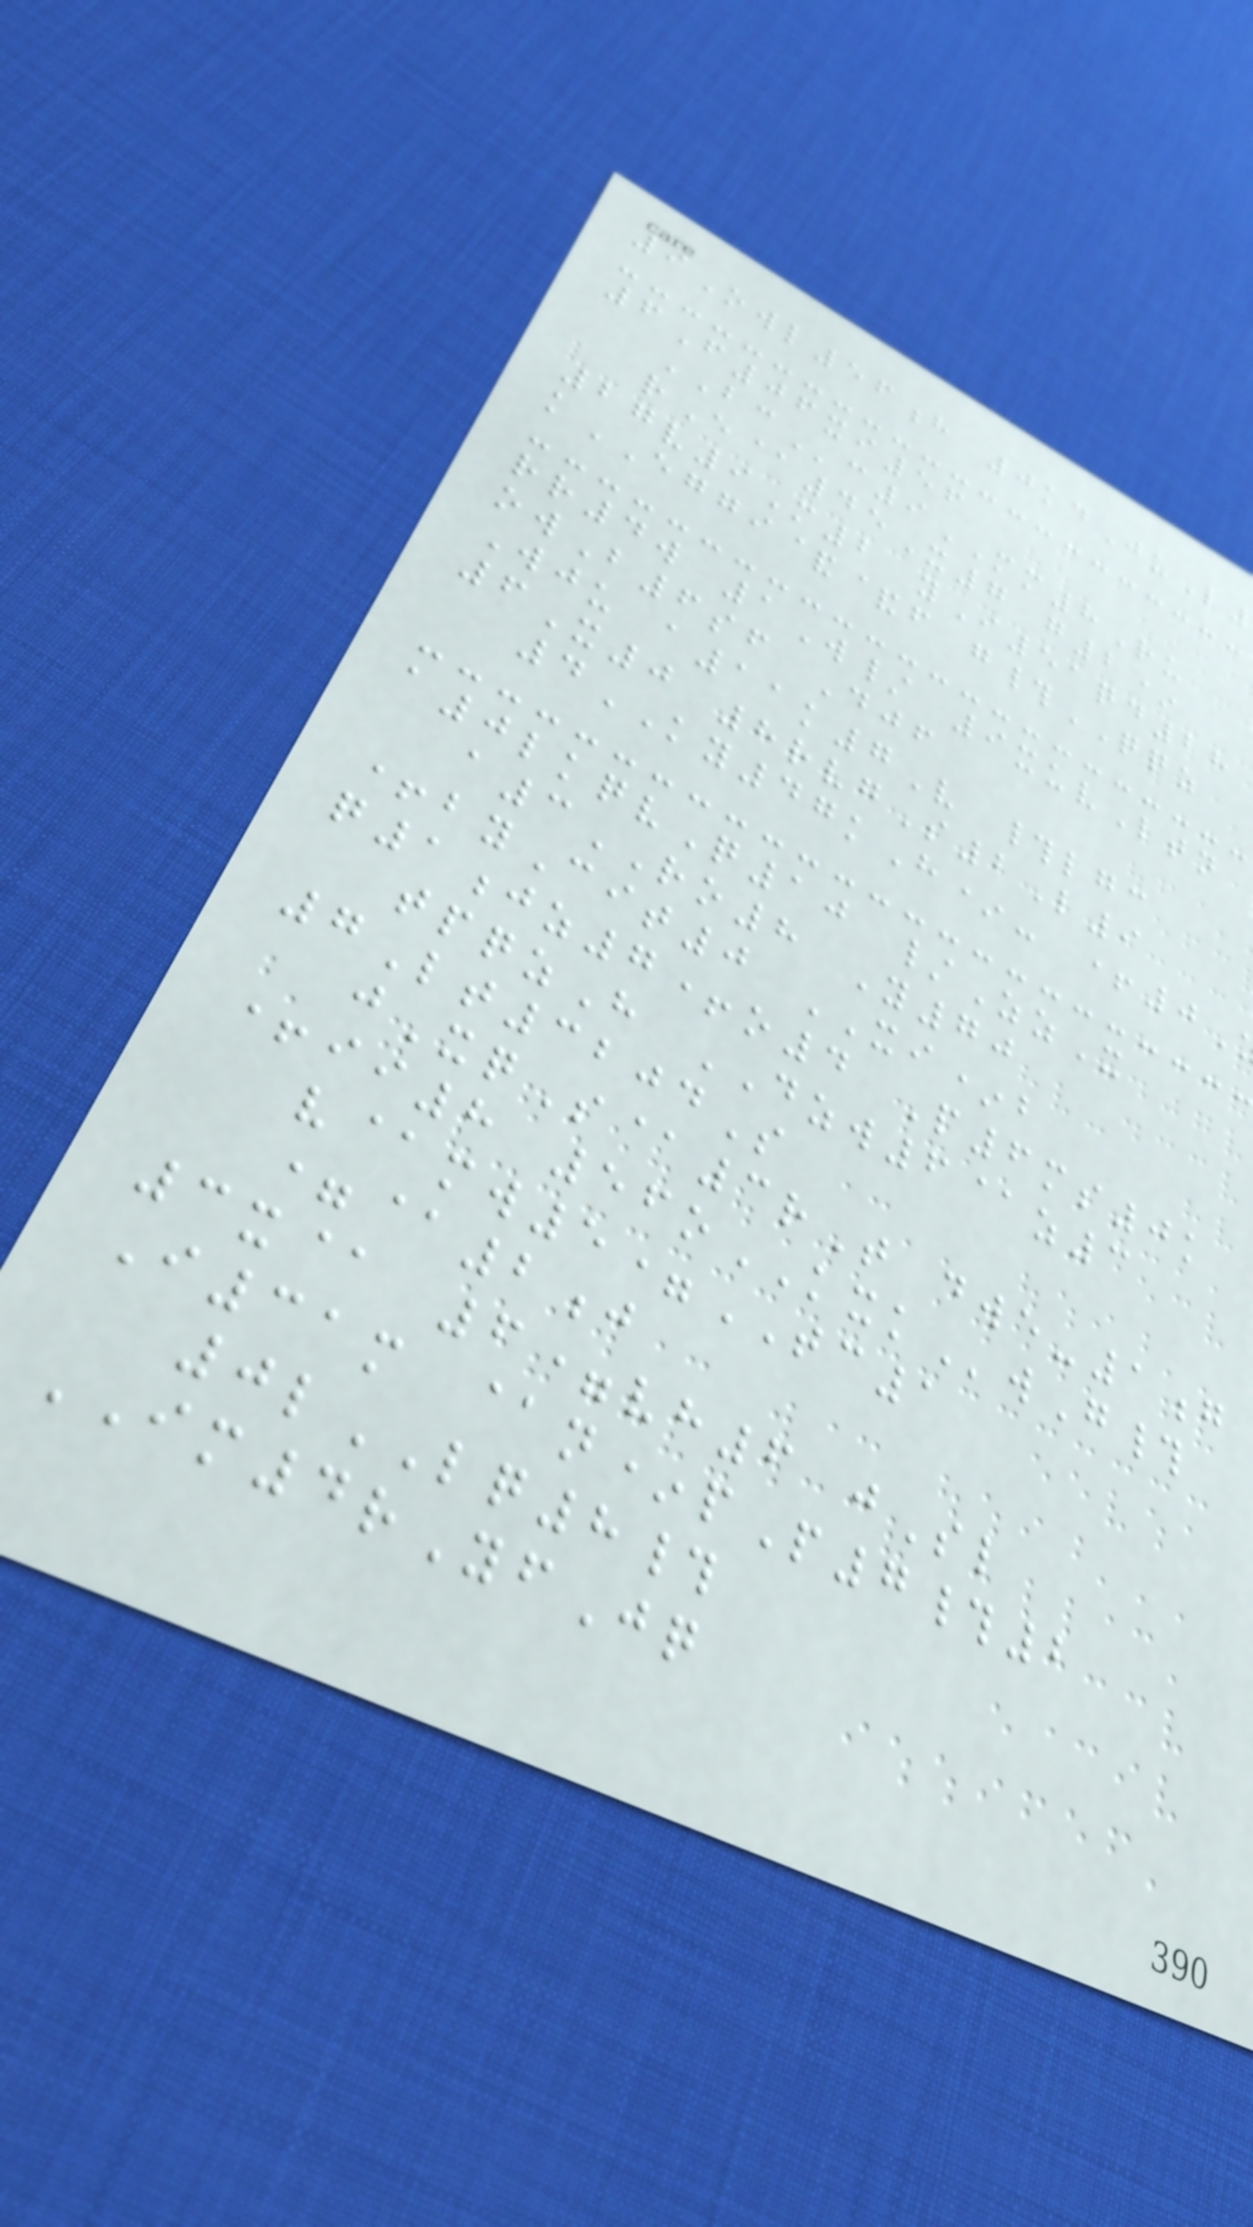9Owl56h 0kdJuL
6F06xi56
BCc9MM8Ru
rE@45X7 g2*
27v9M2 yI51qd28
kEGGI&&f g#QQZ
rr4w 1W/ 9xuvLtn
owB6sf Djf
Wju a11k7V #lgc
6X0 8rvgS2L9
4KY47kH*- +0
a0lkqvQ10 /ZzX
a3RO8 Y70
+byCit0 XI*b
q1jz7+o4 P6ms0k
tpqzH DZW6@z3
7Lt3204S
jXqS@3rT dwe-1g
+ii8 56oKXKwG#
v@mw5=TC1
=@2j
3x@ 6=vh6 jSl
I31m @n*pP7#2
0lLQ8#
IM4rYfJq
